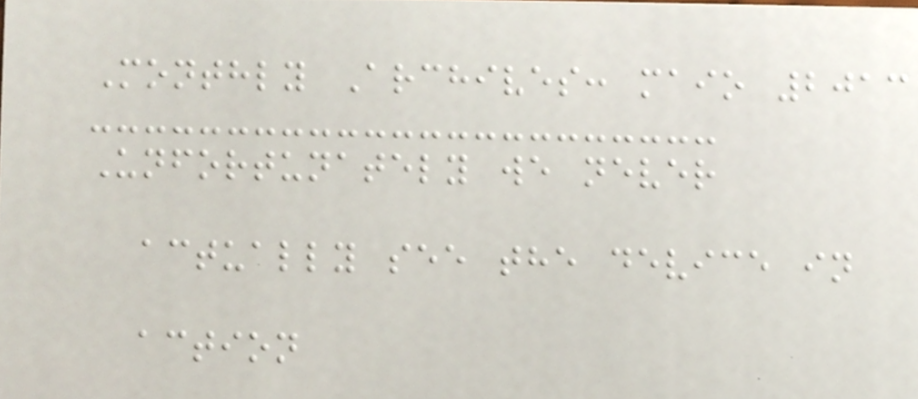Monthly Archives: maio 2013
Unfortunately we never
actually see the device in
action
